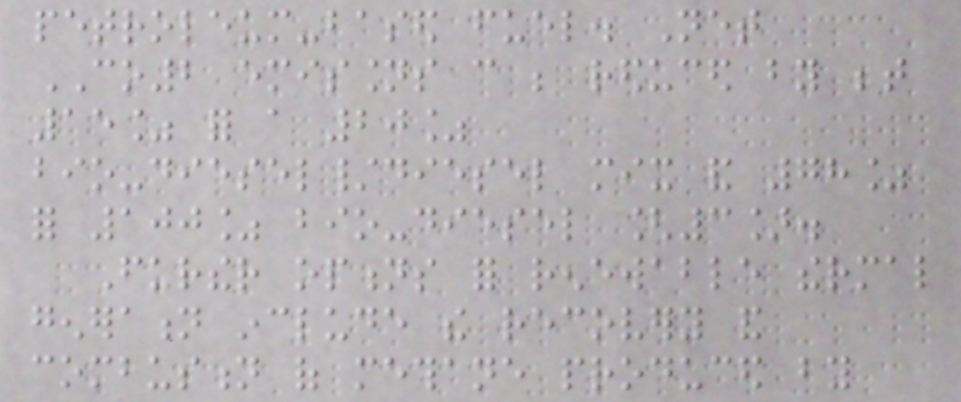petroleum-based fuel. Net
CO2 emissions can be reduced by between
15% for a 20%
bio-diesel/diesel mix and 78%
for 100% bio-diesel [3].
Further options for renewable thermal
generation include the recovery and
combustion of methane produced by
